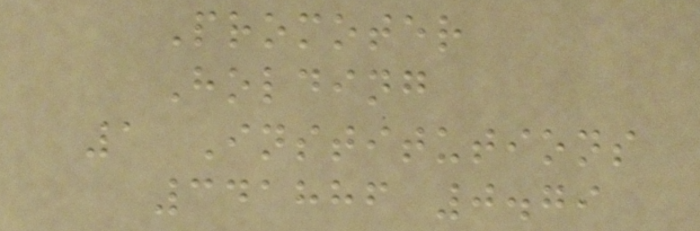Promoter
Holding
1 Institutions
341886 0.79
